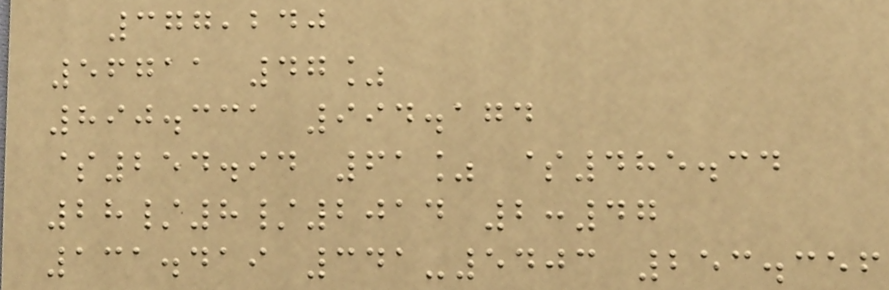377,240
56711 47%
890.331 994.174
$254.94 61% $485.34
28/8/2014 2:47
131.419 341-5403 253.356
